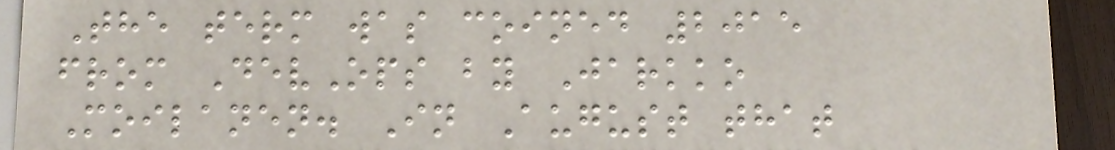The term was coined 2015
from DevOps by Jarkko
Moilanen. In August that
